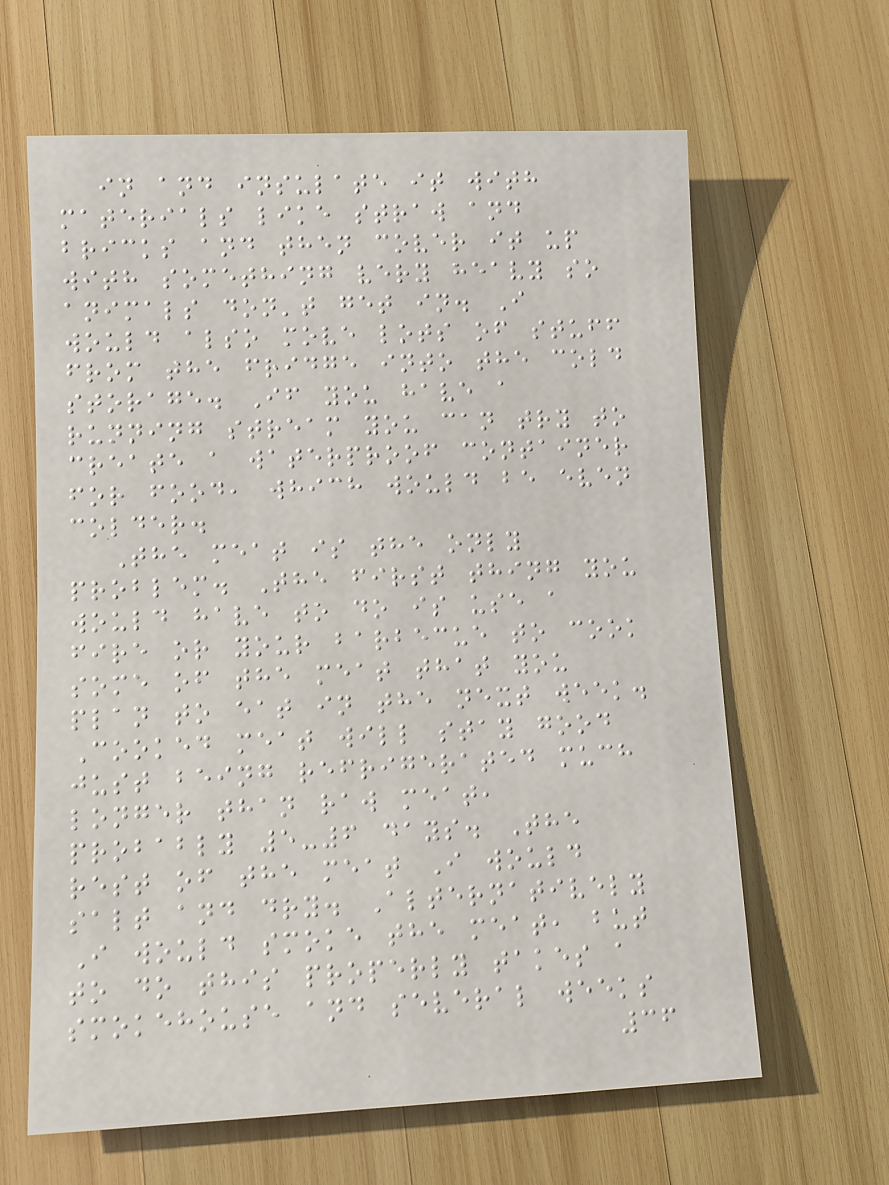in and insulate it with
materials like straw and
bricks and then cover it up
with something very heavy so
animals don't get in. I
would also move lots of stuff
from the fridge into the cold
storage. If you have a
running stream you can try to
create a waterproof container
for food, which would be even
colder.
The meat is the only
problem. The first thing you
would have to do is use a
fire or your barbecue to cook
some of the meat that you
plan to eat in the next week.
Cooked meat will stay good
just being refrigerated much
longer than raw meat,
probably 5-6 days. The
rest of the meat I would
salt and dry. Alternatively
I would smoke the meat, but
to do this properly takes a
smokehouse and several weeks
36
